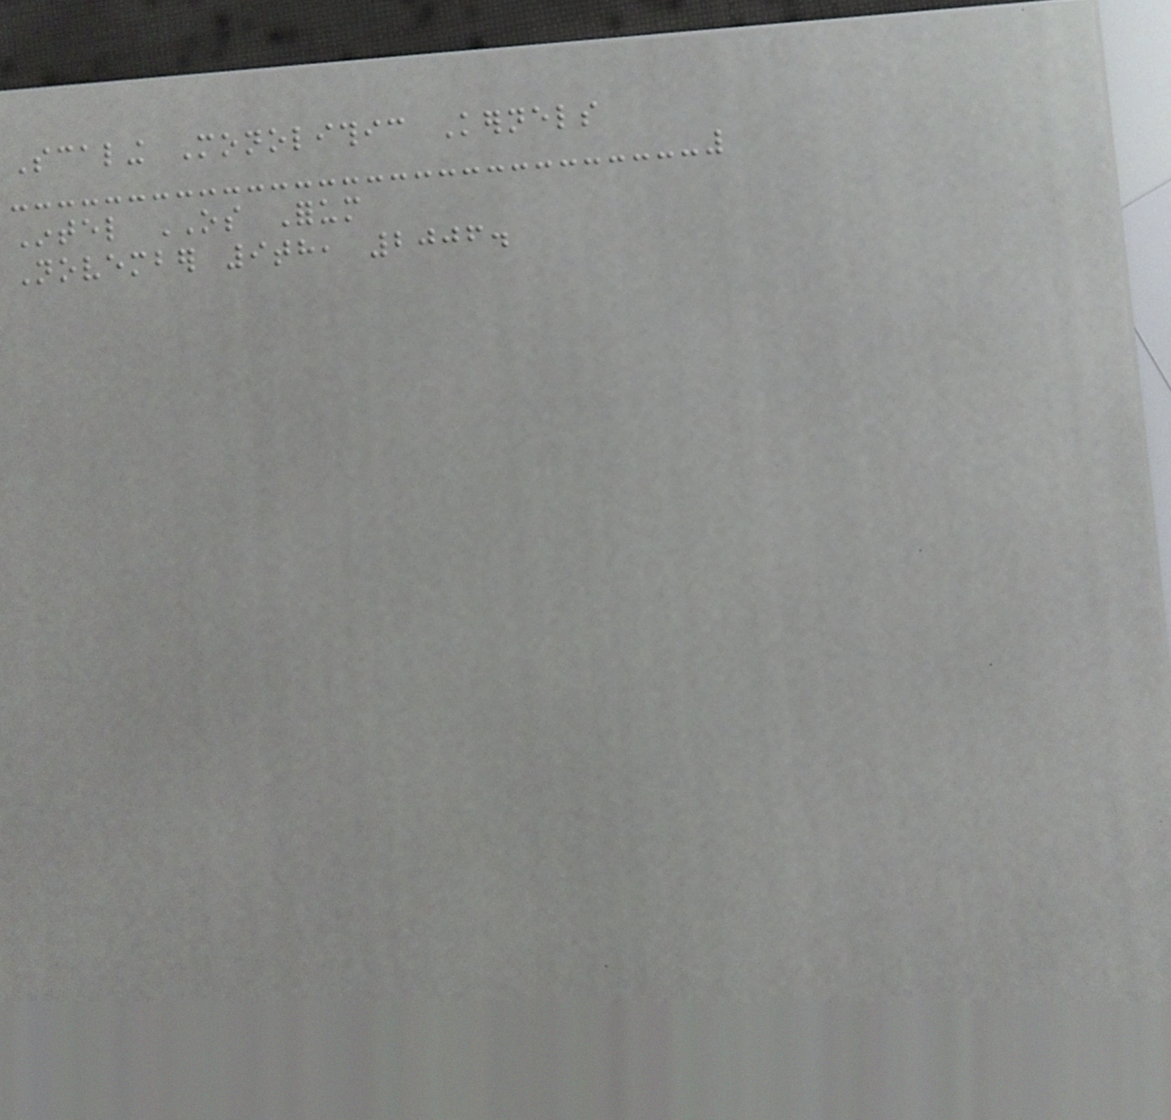Scaling Monolithic Kernels
Intel OS Forum
November 9th, 2006.
